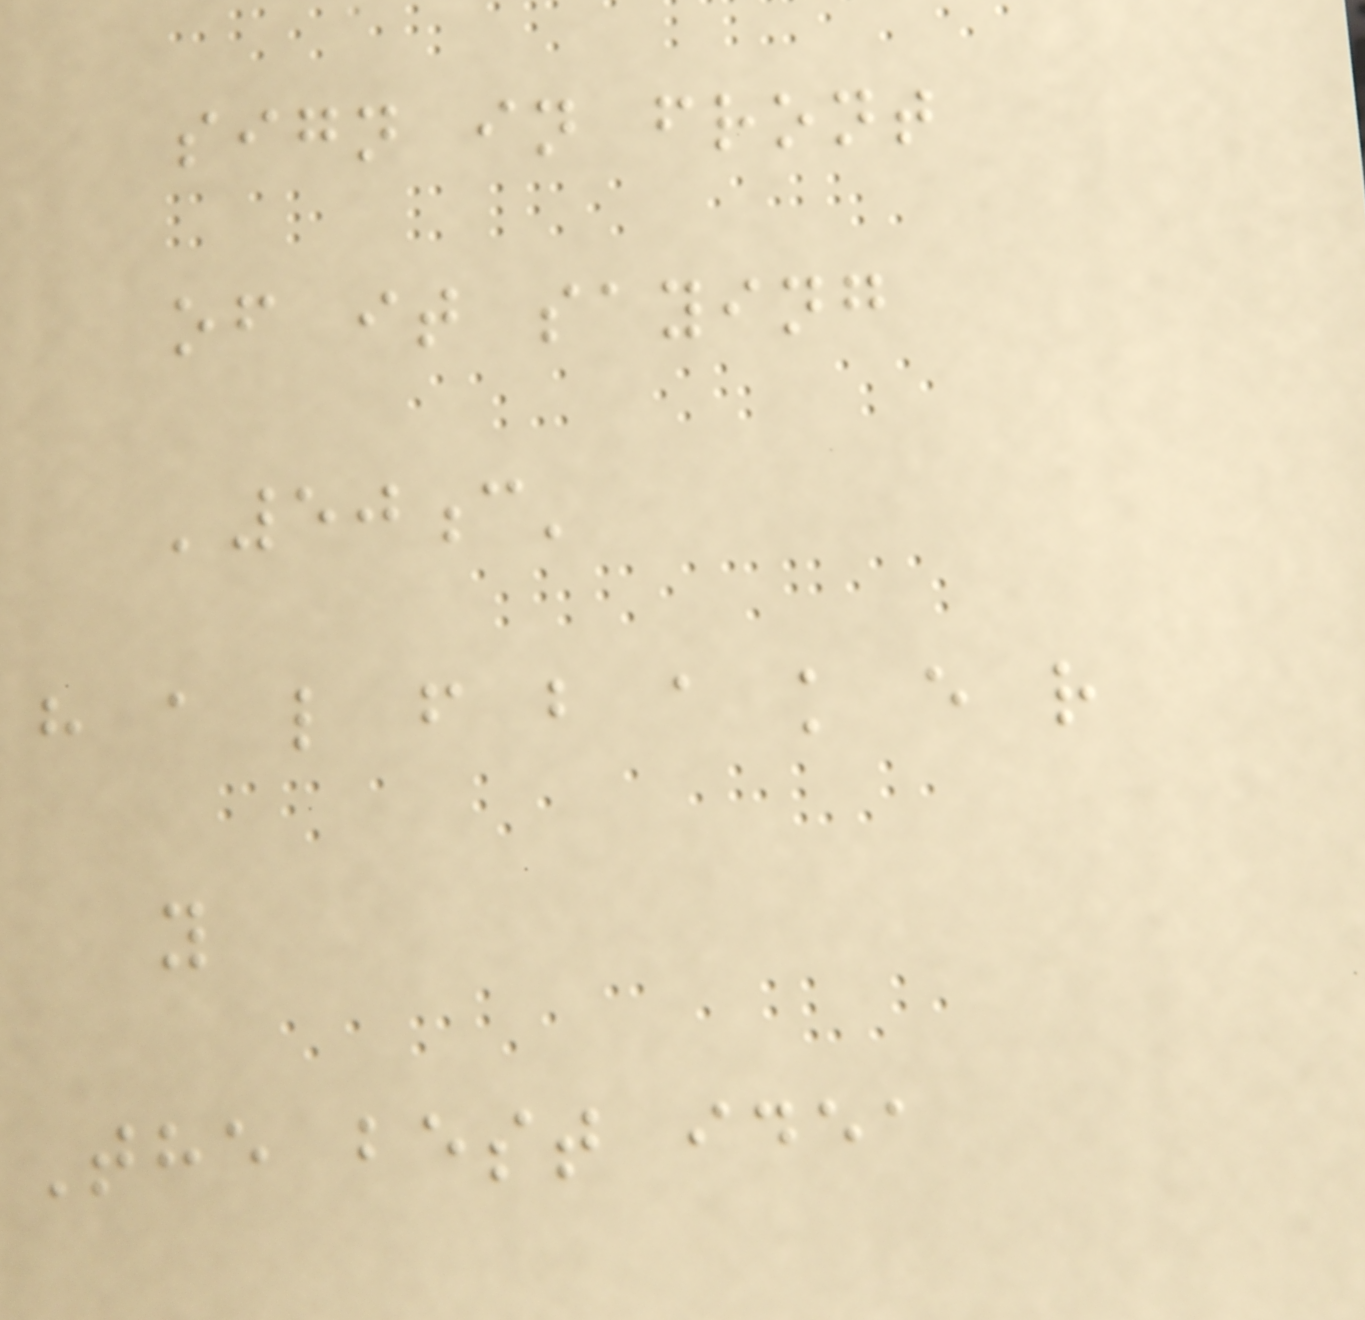sign in front
of it saying
'50c'
h a l f b a k e r
y
The best idea
